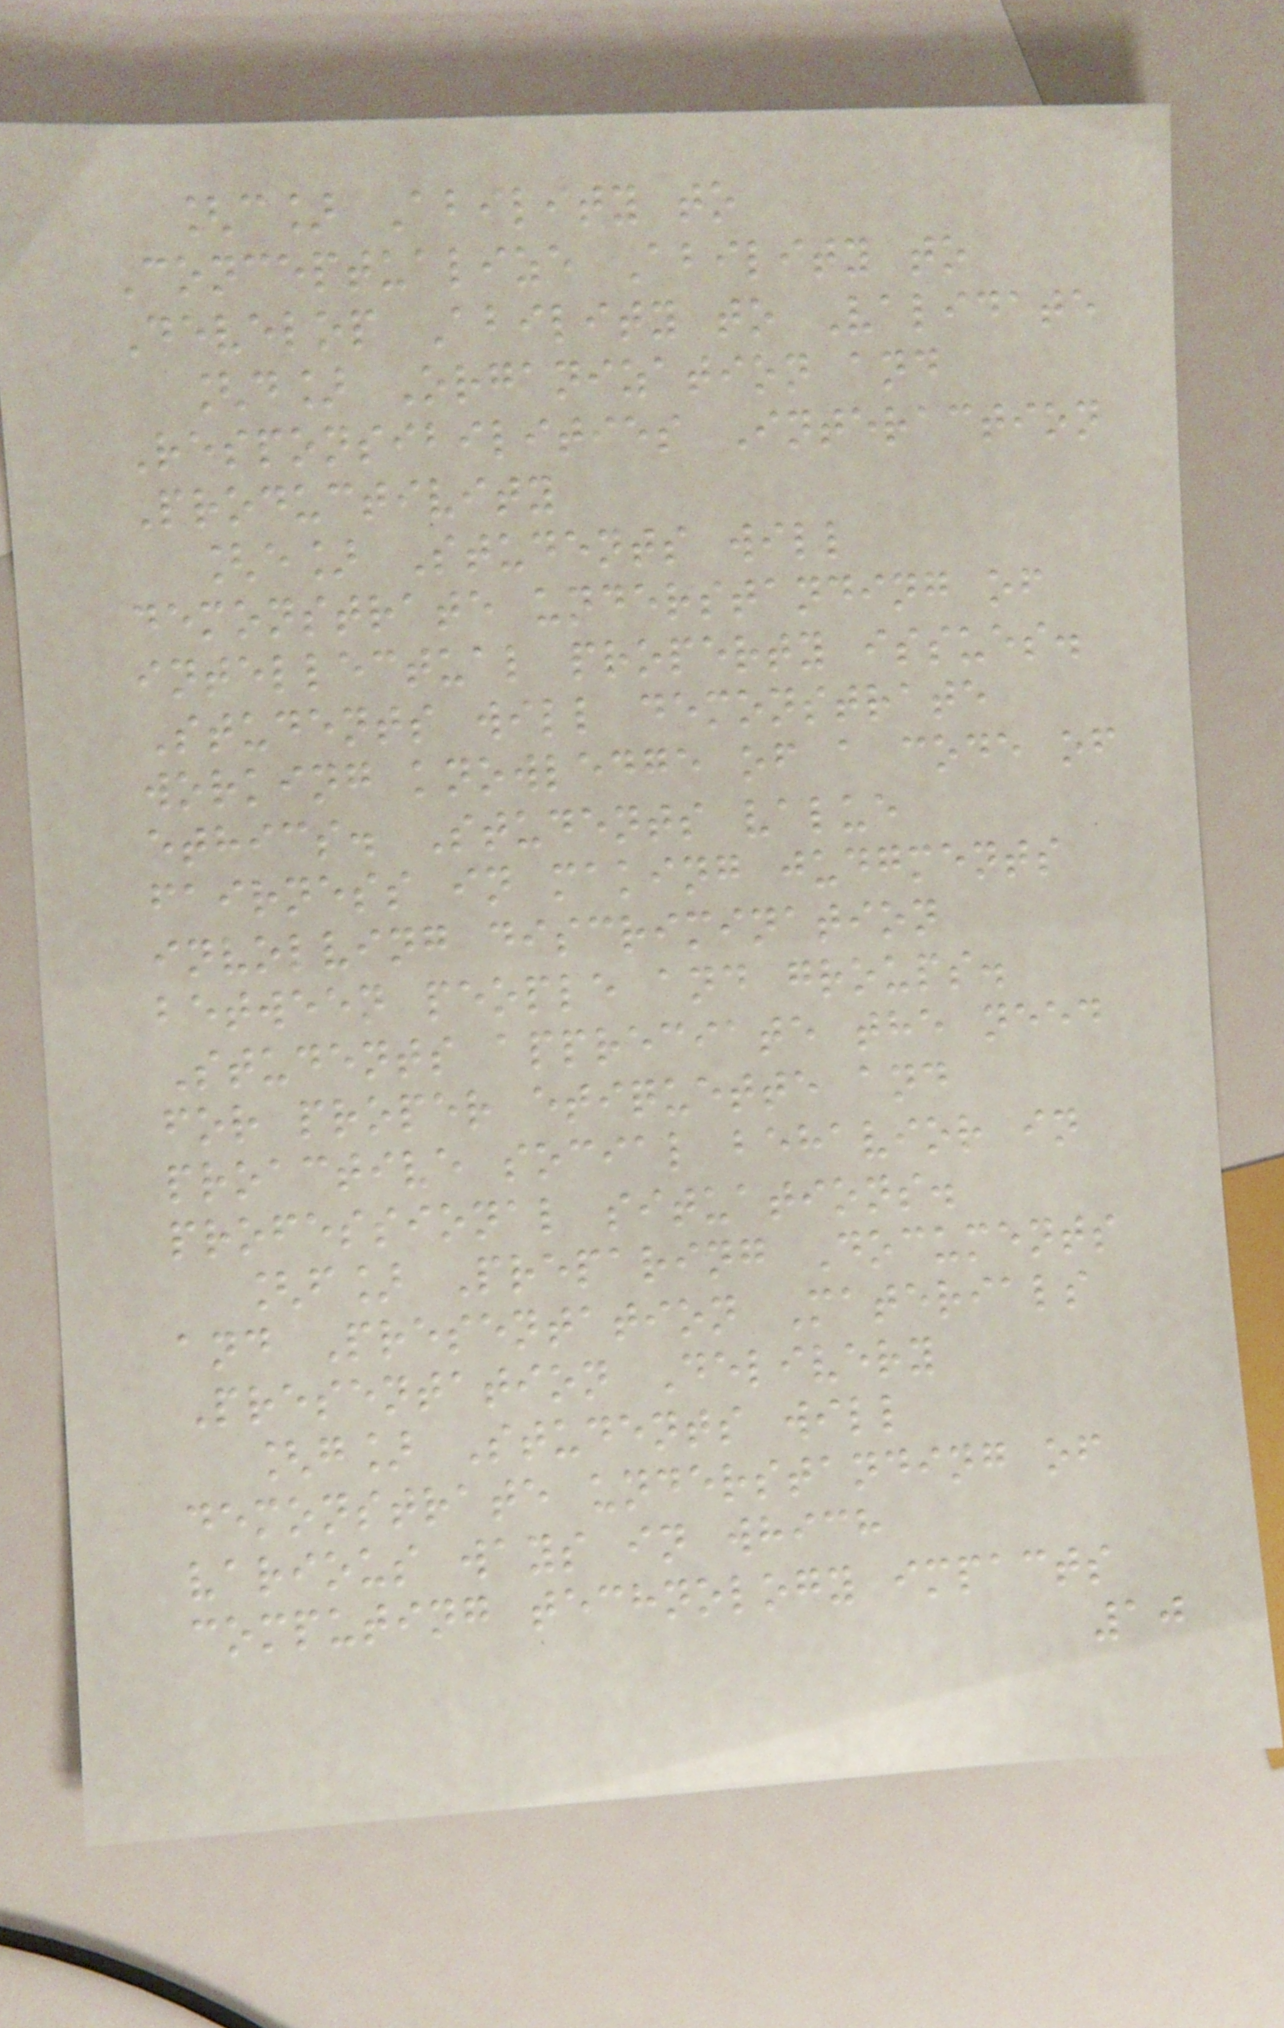[c] Ability to
Conceptualize Ability to
Develop Ability to Validate
[d] Organization and
Responsibilities Interaction
Productivity
[e] Students will
demonstrate understanding of
intellectual property issues.
Students will demonstrate
working knowledge of a code of
ethics. Students value
fairness in making judgments
involving discrimination
between people and groups.
Students appreciate the need
for proper etiquette and
proactive social behavior in
professional situations.
[f] Preparing Documents
and Presentation Materials
Presentation Delivery
[g] Students will
demonstrate understanding of
various ways in which
computing technology impacts
10
